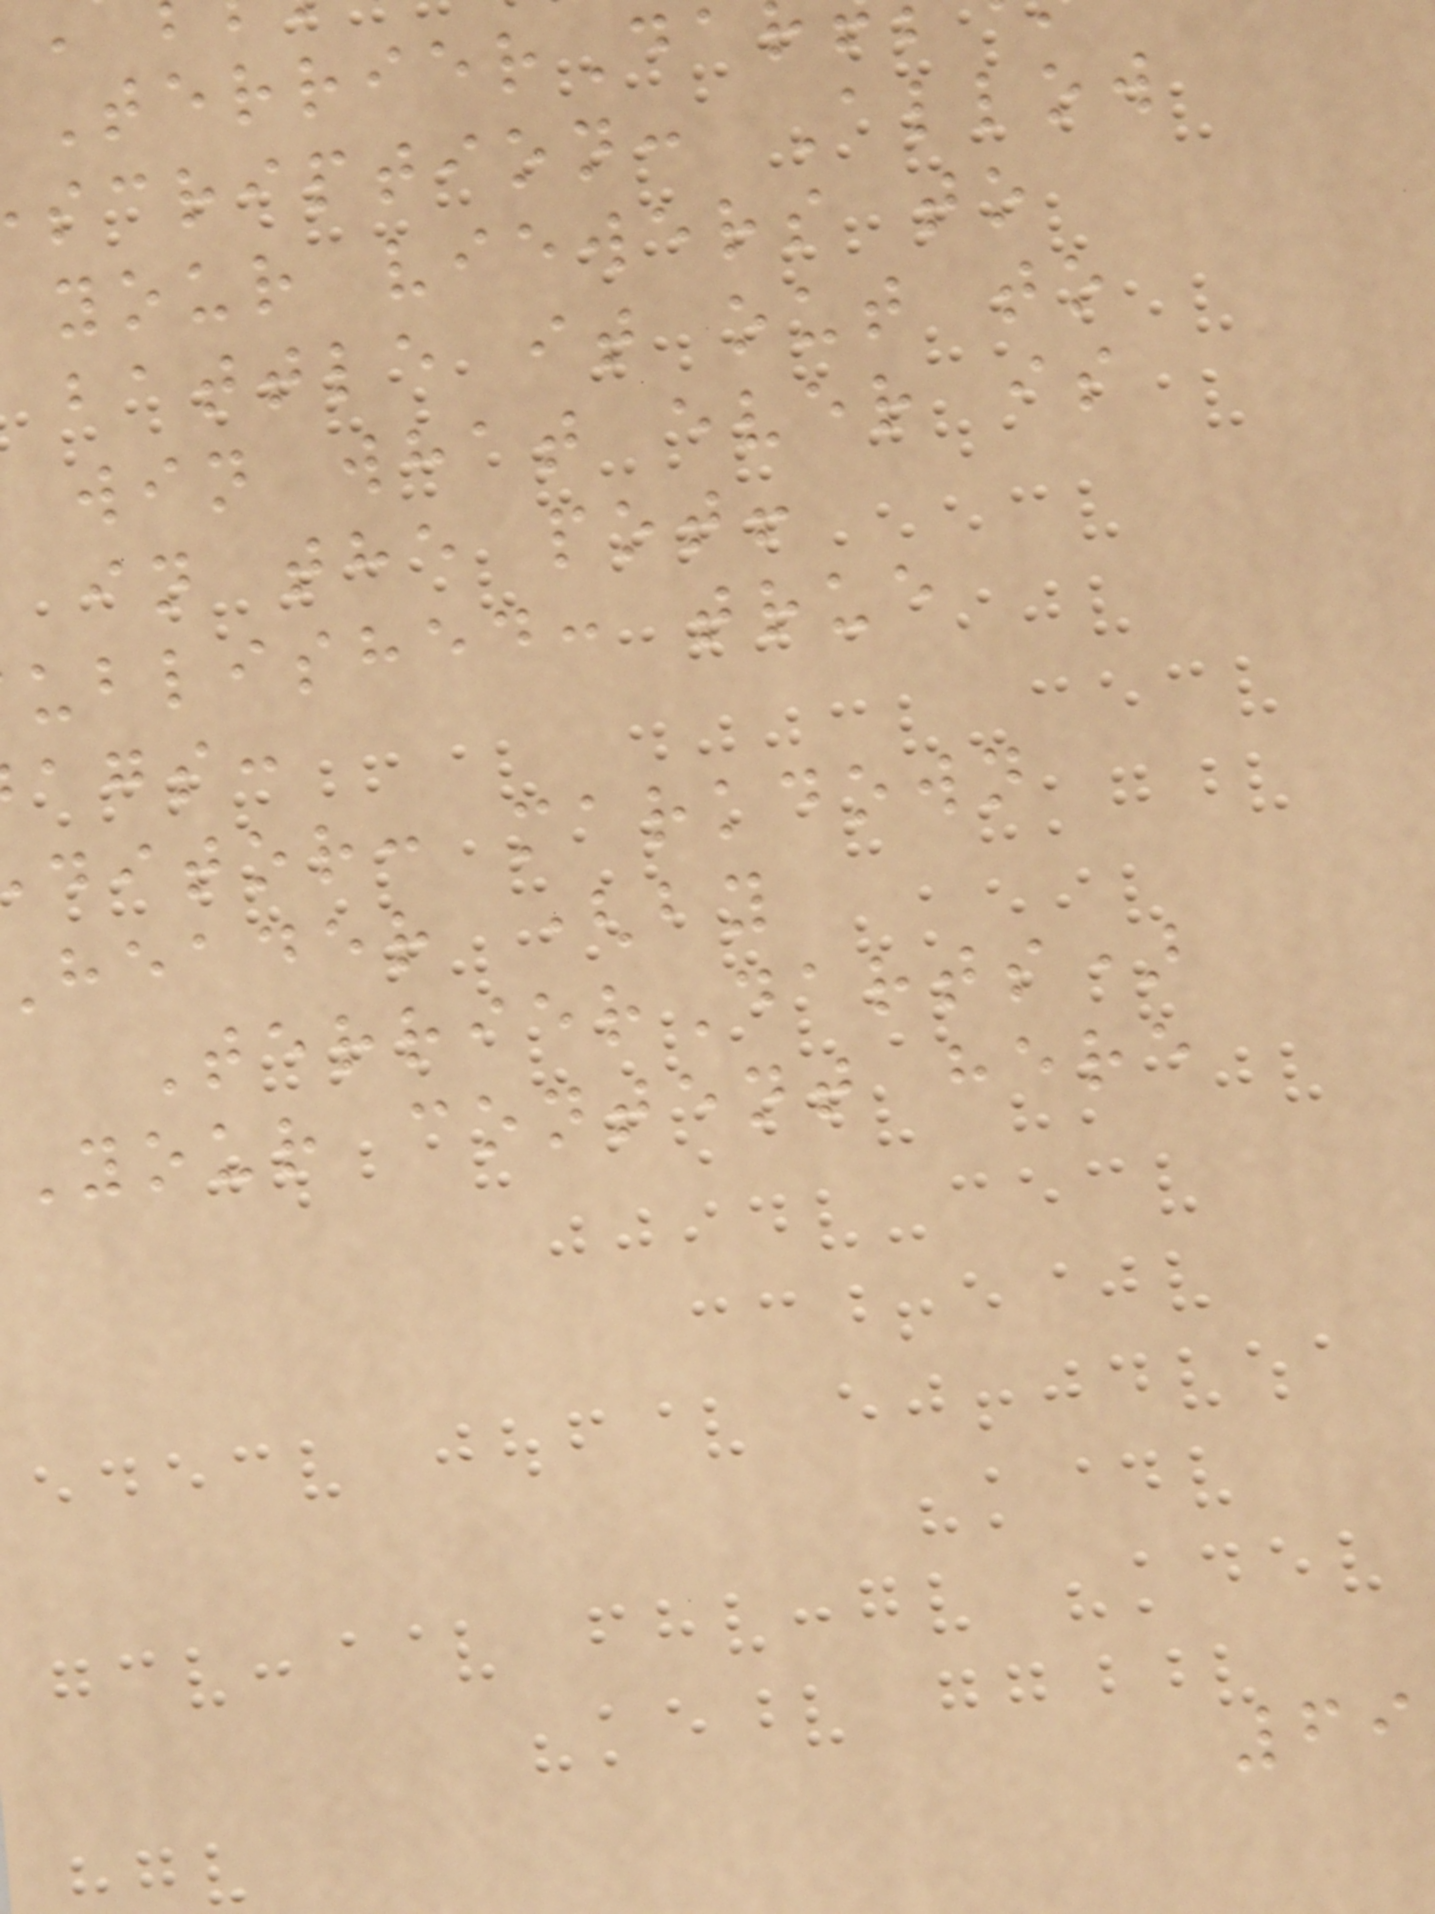TerrierDa
scription: Allow
your viewers to
battle it out to
win what ever is
in the pot!
ublished: true
ags:
ditor: markdown
header (by
TerrierDarts)
Your content here
69
